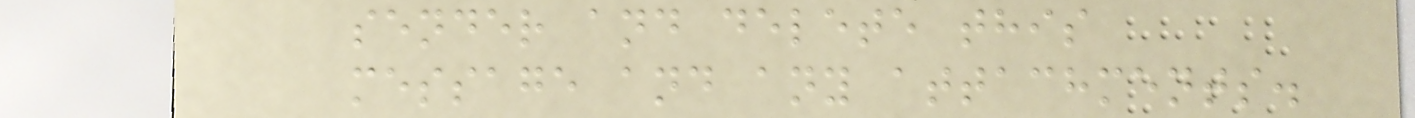sender and delete this
message and any attachments.
